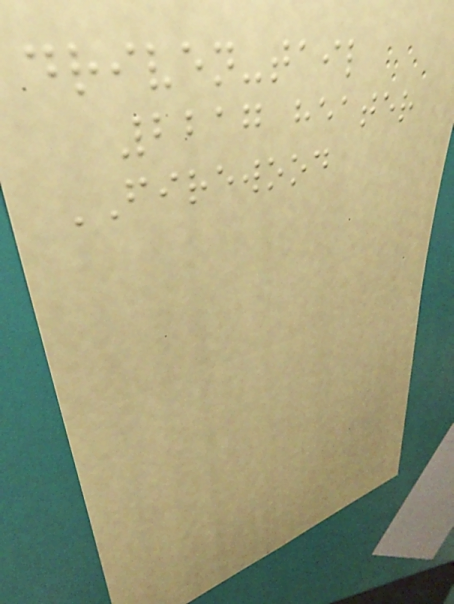driven-tail
2217 heater
FIREWOOD
